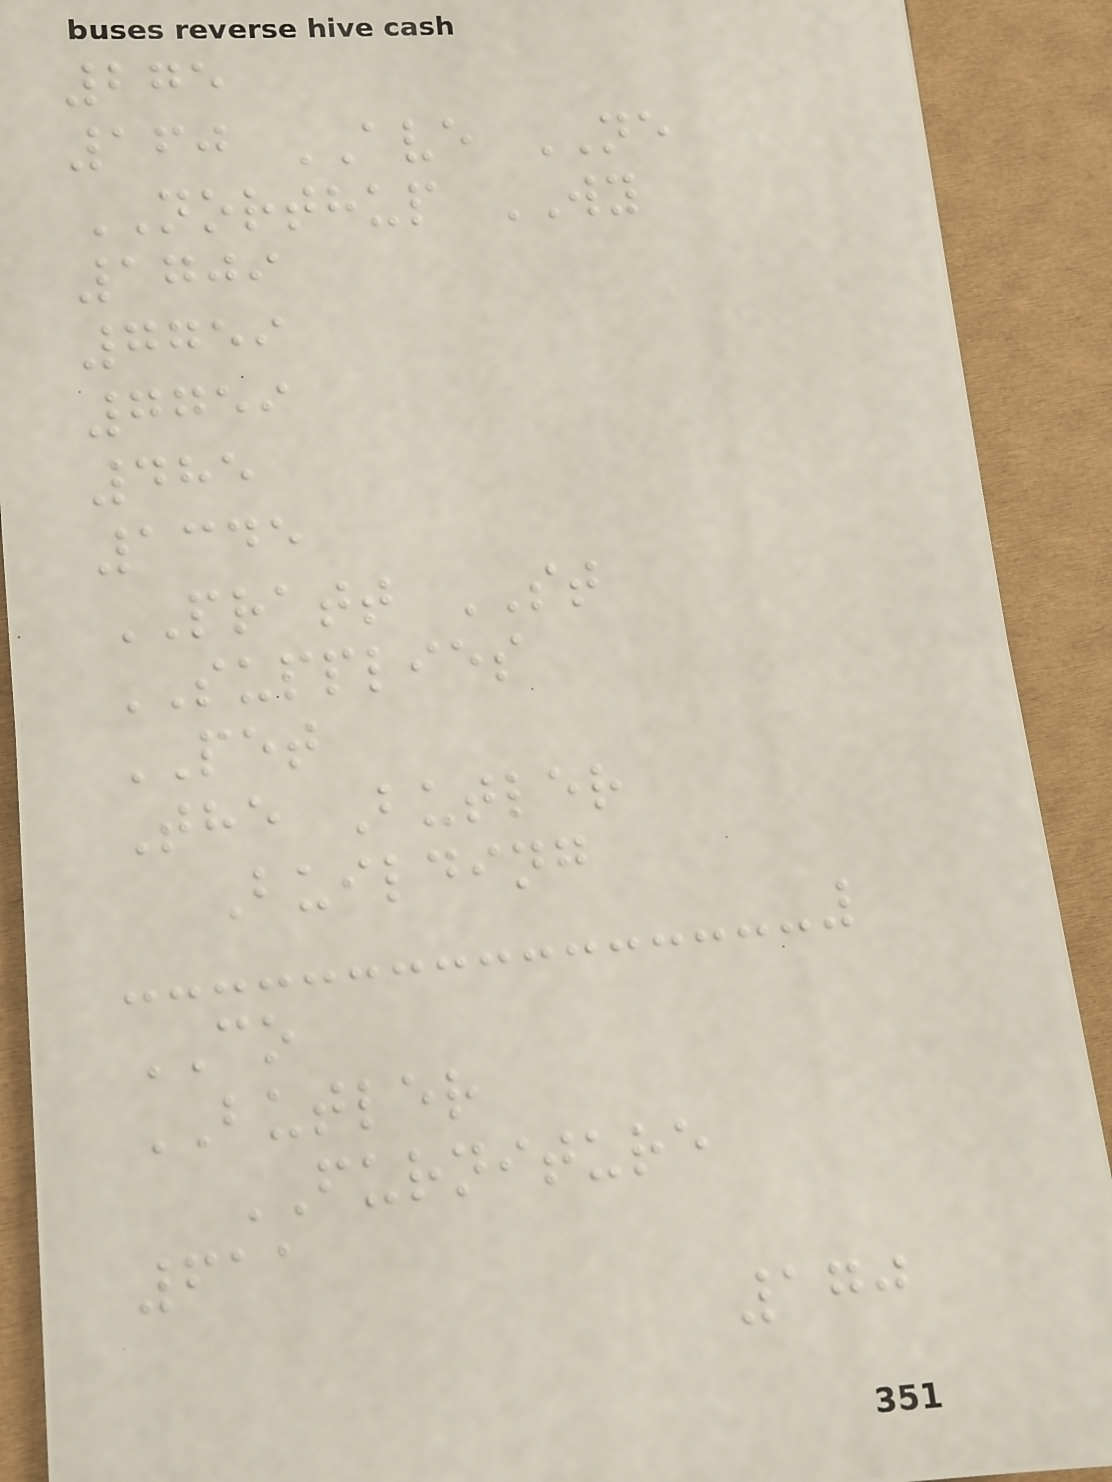275
160 AVE NE
NORTHUP WY
1709
7759
7759
485
1345
PRATT ST
SUPPLIES
PET
The Butler
Building
CO
BUTLER
FURNITURE
611
170
